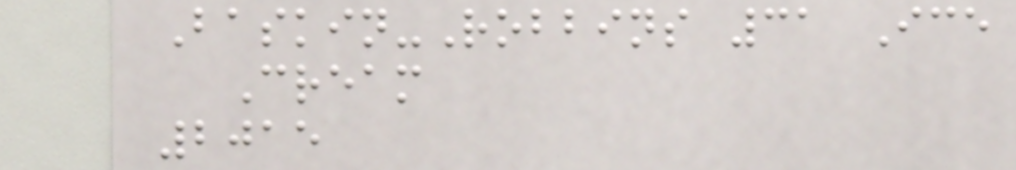Baskin-Robbins 31 Ice
Cream
2015
